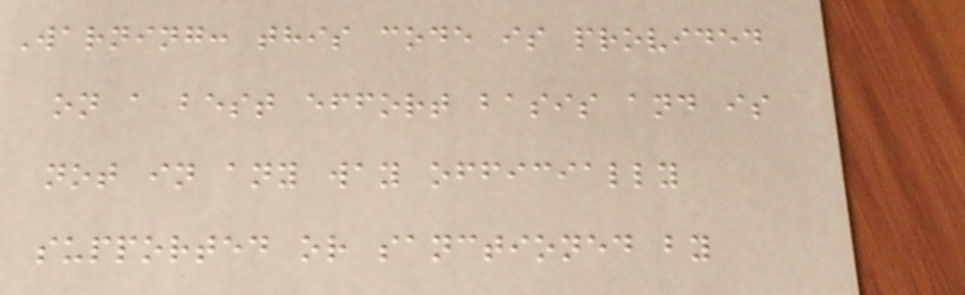Warning: this code is provided
on a best effort basis and is
not in any way officially
supported or sanctioned by
